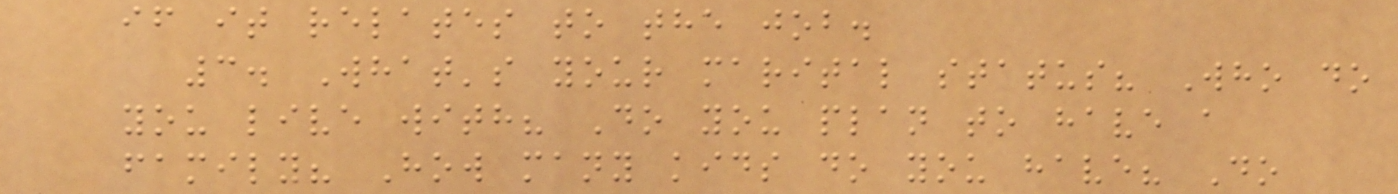if it relates to the job.
3. What's your marital status? Who do
you live with? Do you plan to have a
family? How many kids do you have? Do
